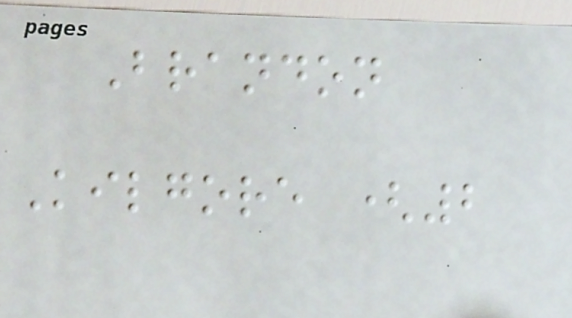Brandon
Kilgore (2
